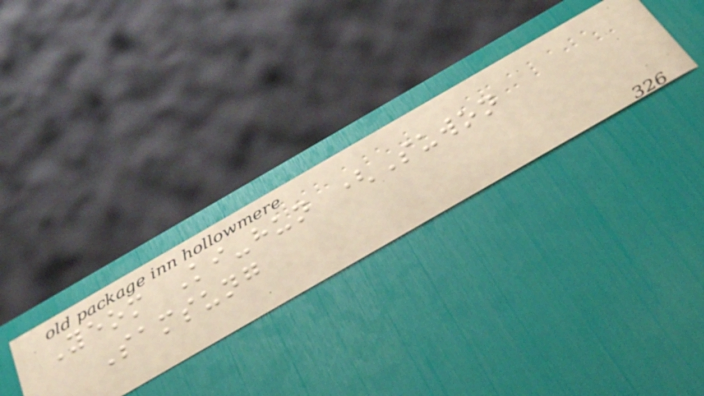Yeom Ki-hun (Suwon
Samsung
